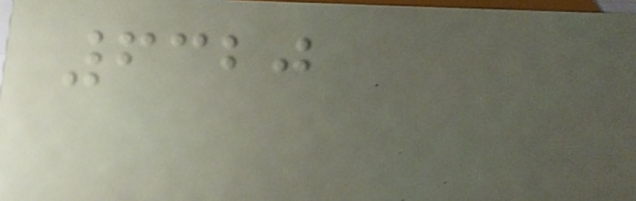6320
